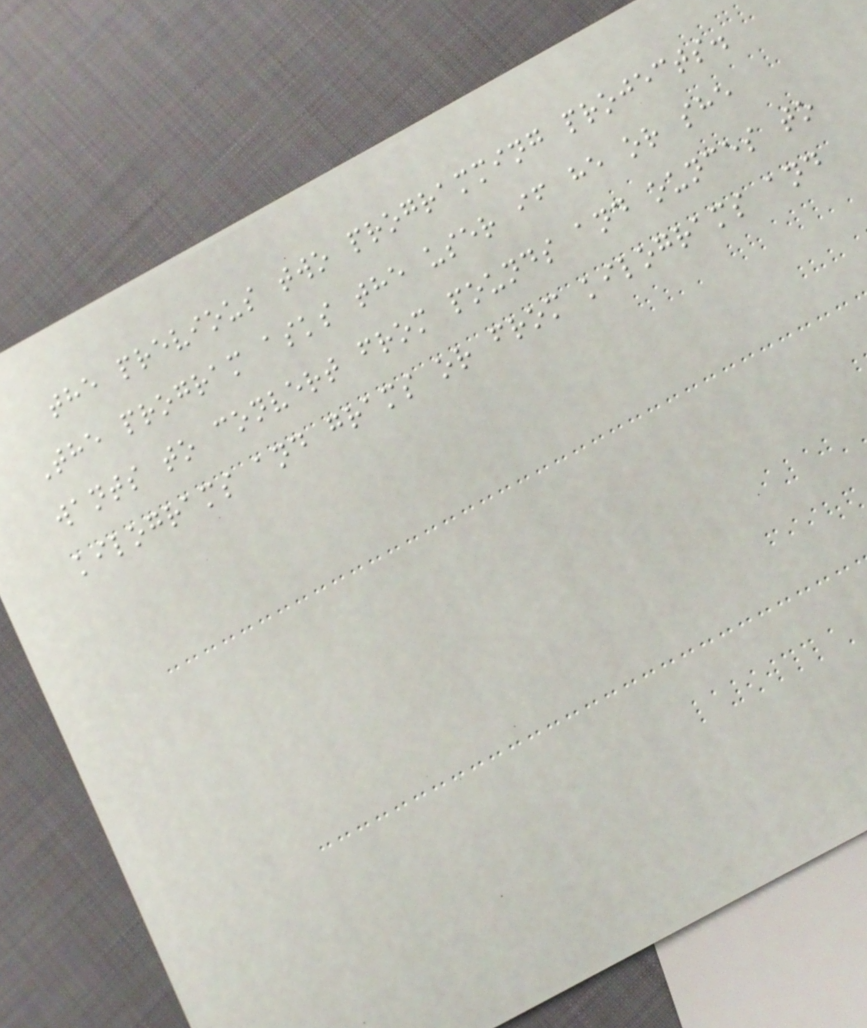the previous two programming projects.
The program asks the user if he or she
wants to convert from pounds and ounces to
kilograms and grams or from kilograms and
